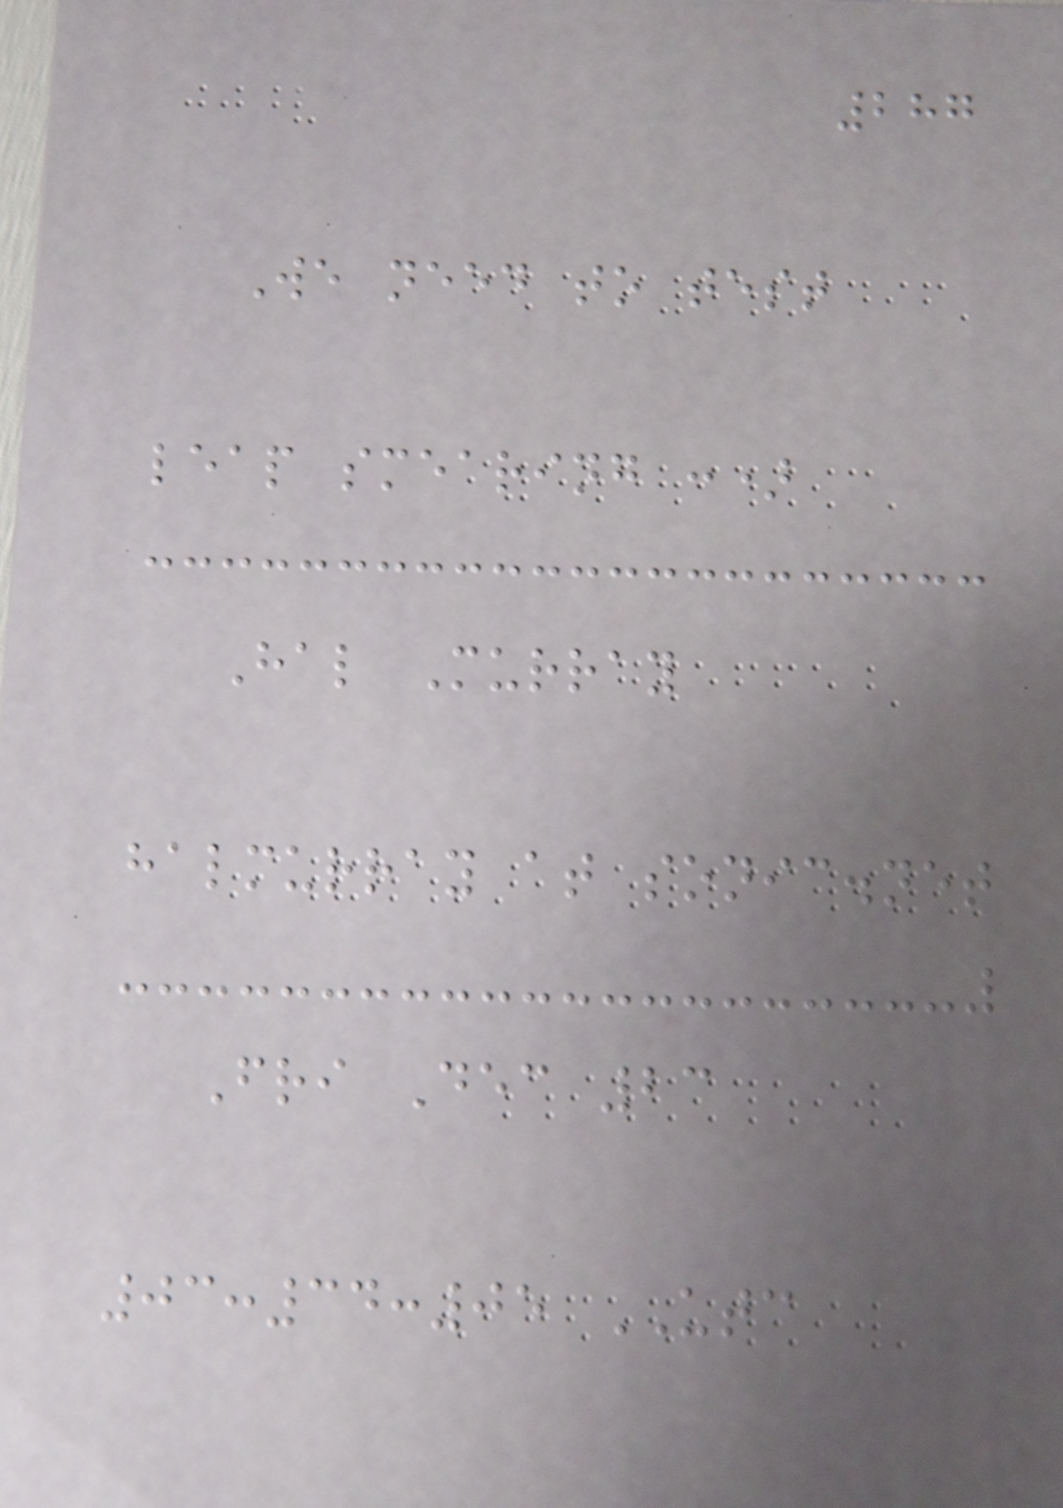287
We need to test
leap smearing :)
Hal Murray
halmurray at sonic.net
Fri Dec 23
03:34:05 UTC
